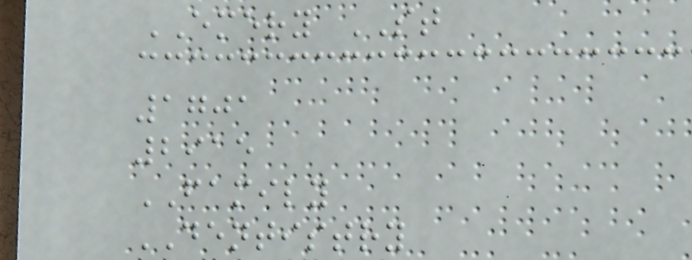EMERY ST
1701
2915
FAMILY
DENTISTRY
